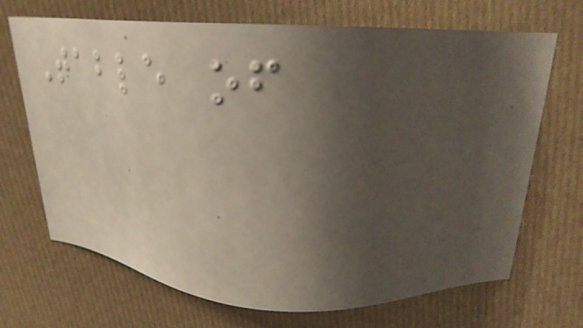Table of
